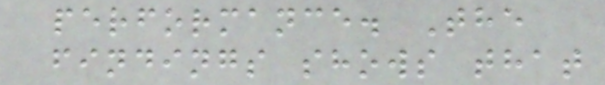performance. The
findings shows that
